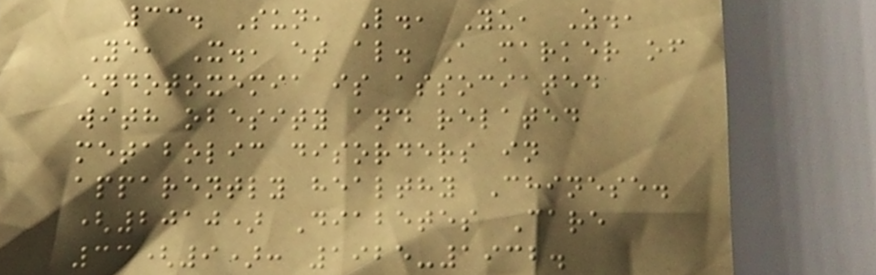33. Sun, L., Yu, Z.,
Ye, X., et al. A marker of
endotoxemia is associated
with obesity and related
metabolic disorders in
apparently healthy Chinese.
(2010) Diabetes Care
33(9): 1925-1932.
